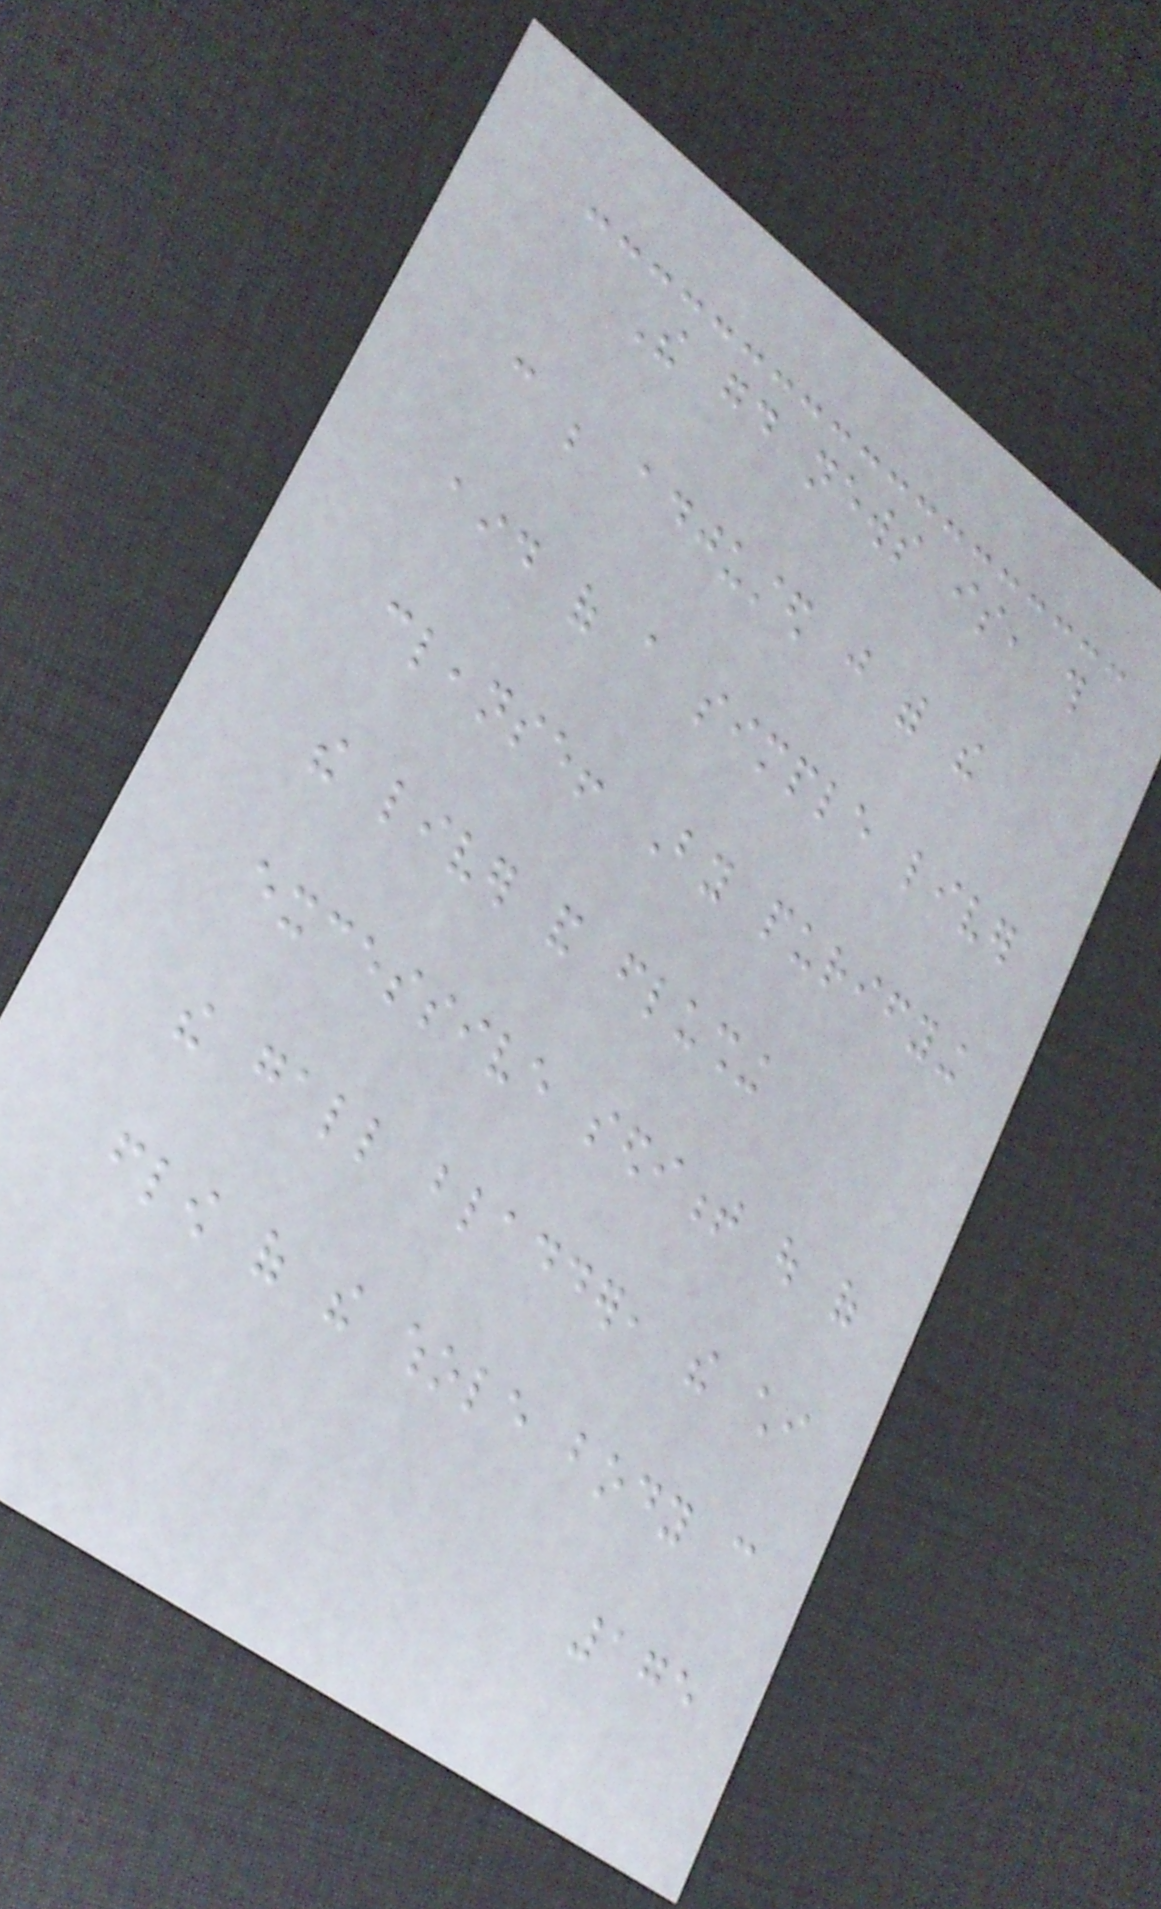The good news is, this
can be adjusted just with the
aid of a simple liver
cleanse! By purifying
the liver and flushing
excessive sediment out of
the gall bladder, the chi
flow of the whole body can
175
